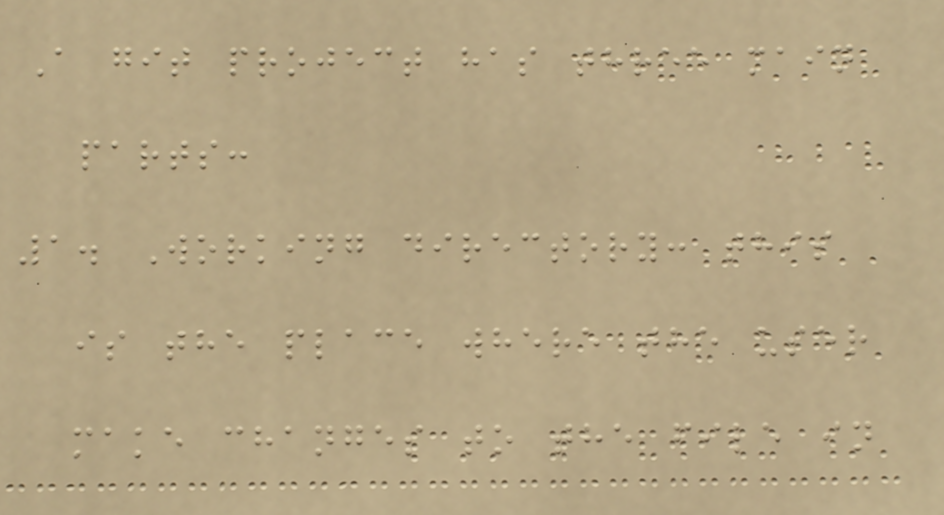A git project has three main
parts:
1. Working directory: this
is the place where the user
make changes to the file in
